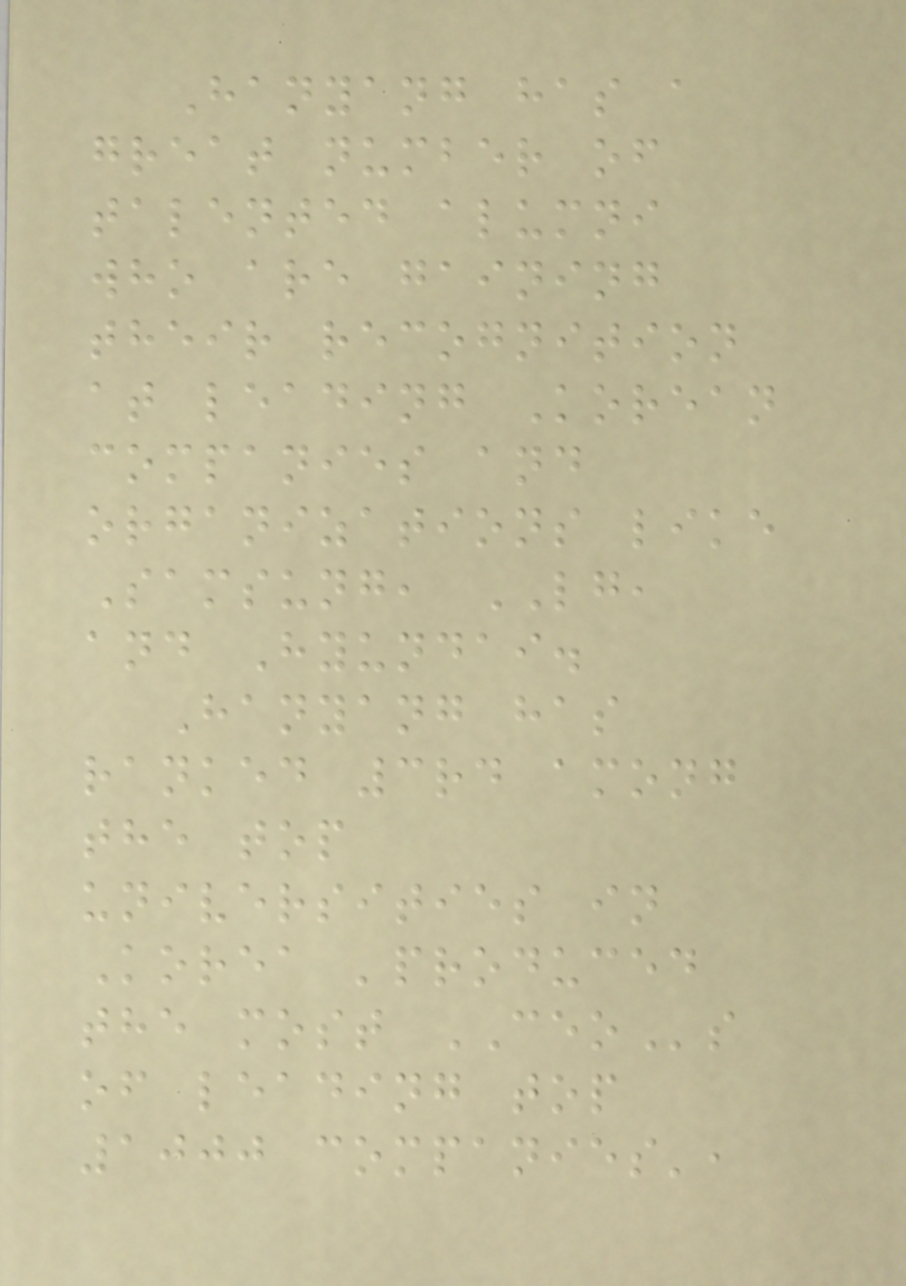Hanyang has a
great number of
talented alumni
who are gaining
their recognition
at leading Korean
companies and
organizations like
Samsung, LG,
and Hyundai.
Hanyang has
ranked 3rd among
the top
universities in
Korea 'produced
the most CEOs
of leading top
1000 companies',
